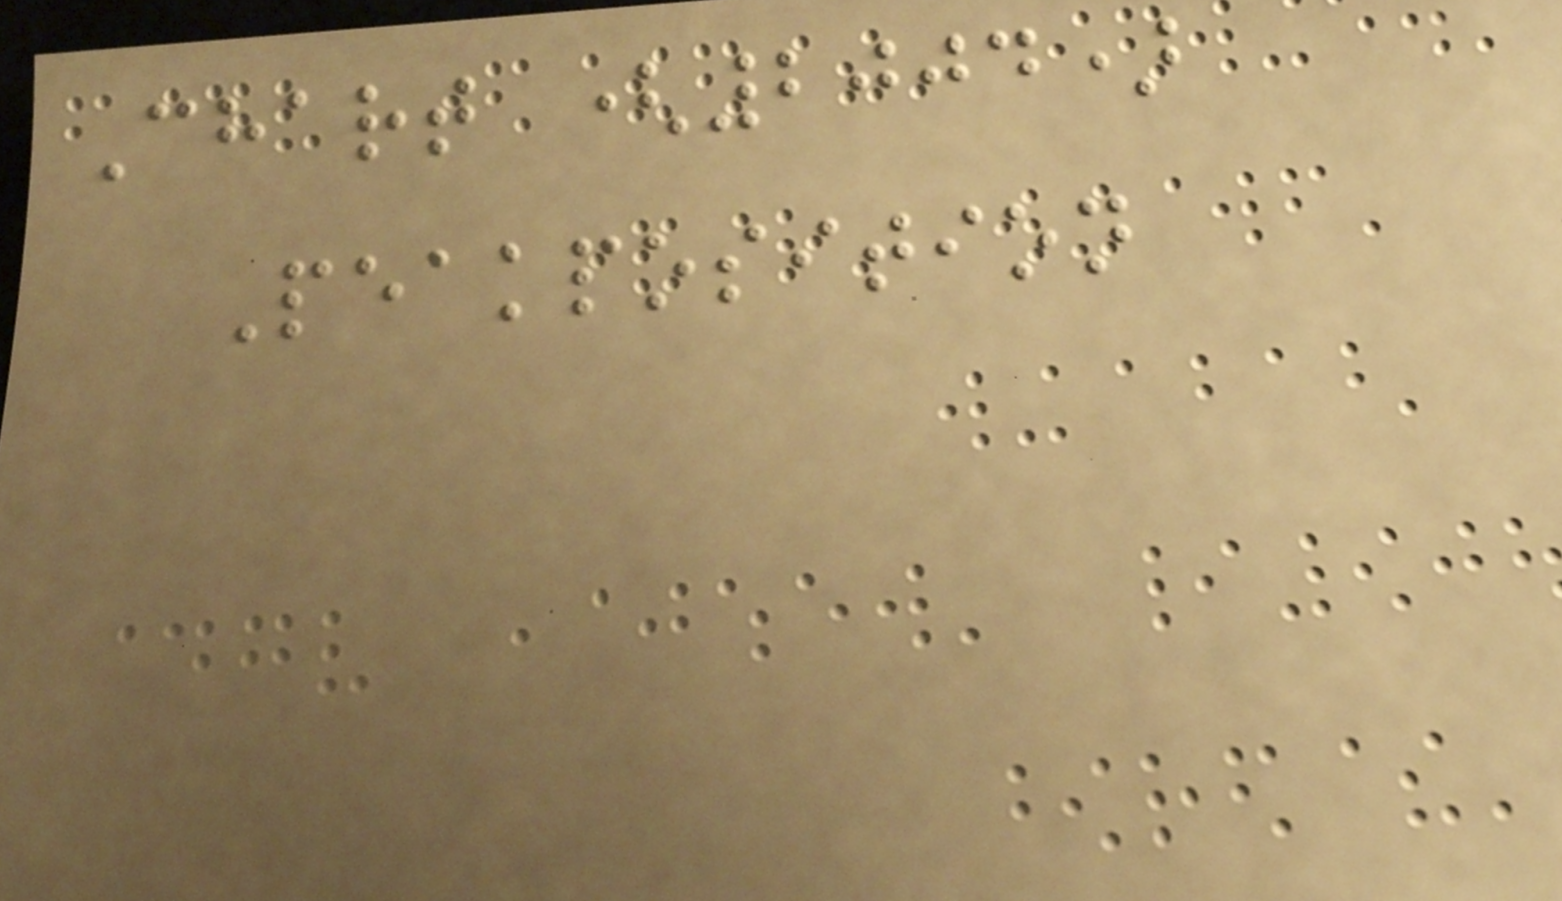Chart (2004)
Peakposition
